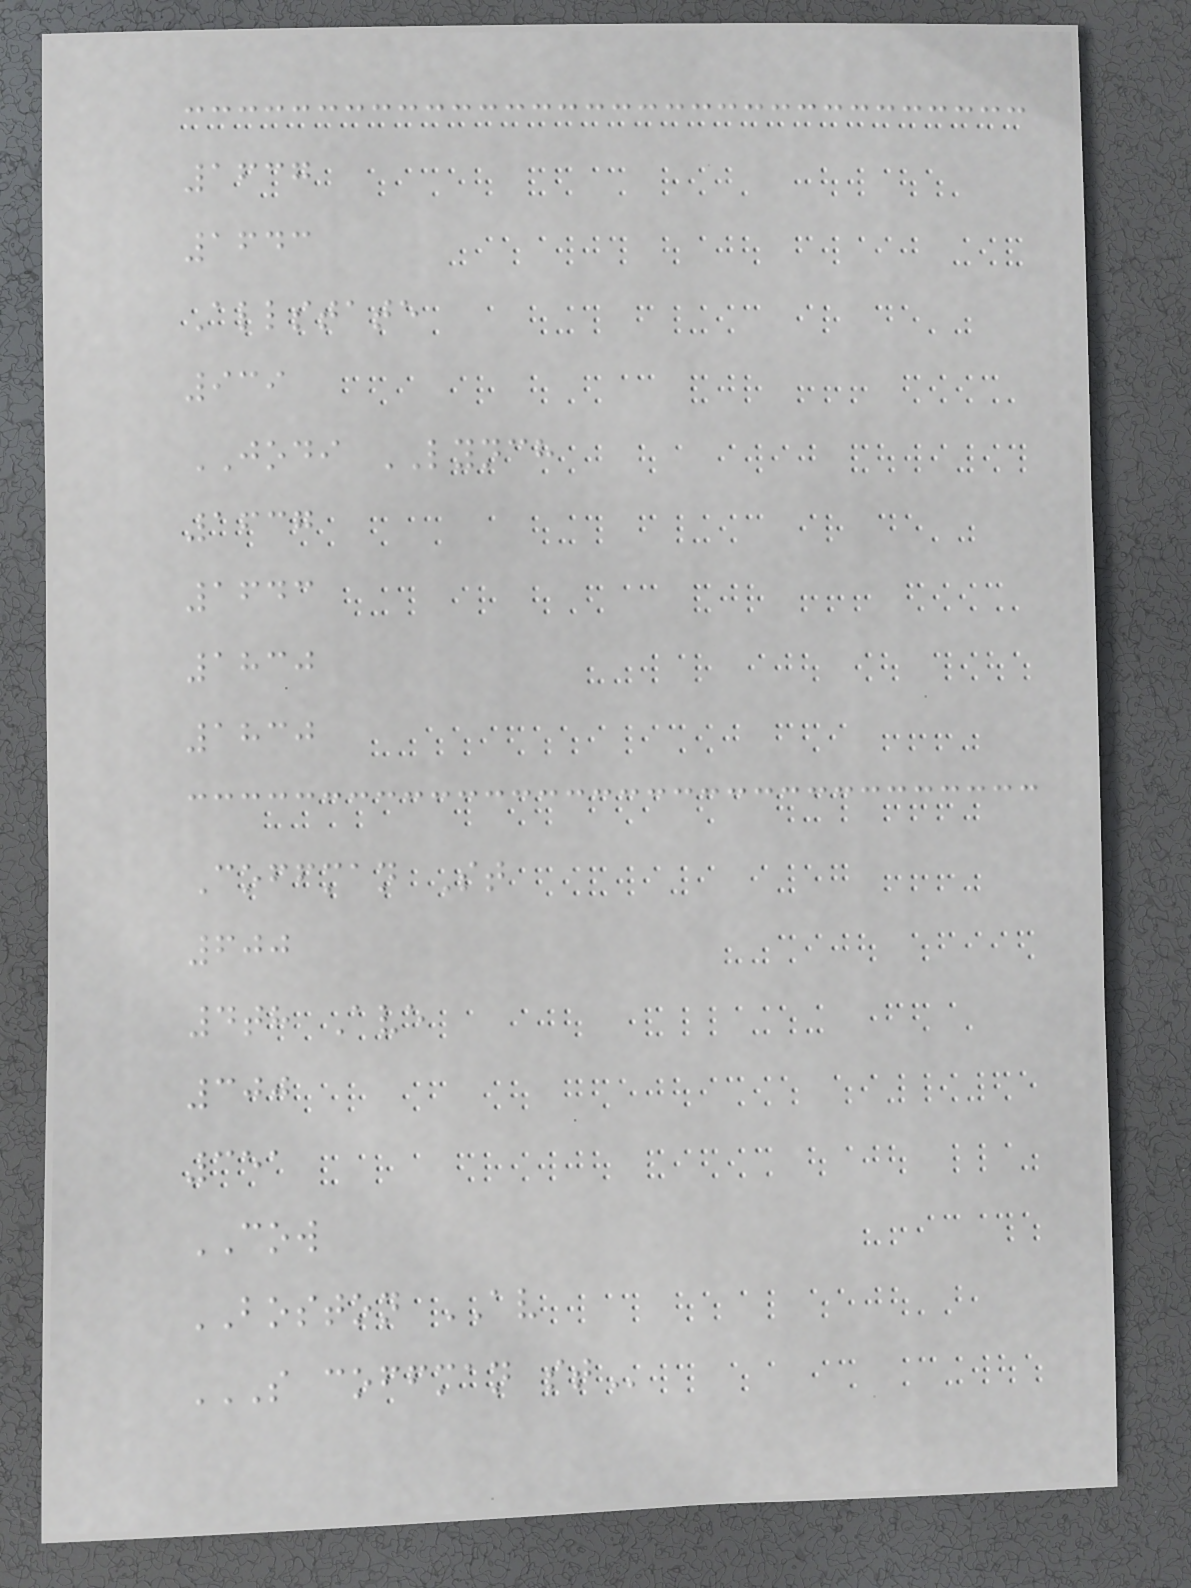1637
1643
Allstate
939
JODI LYNCH
1637
1643
1830
1830
Coffman St
600
4th Ave
300
351
COW
BOSTON AV
S COFFMAN ST
